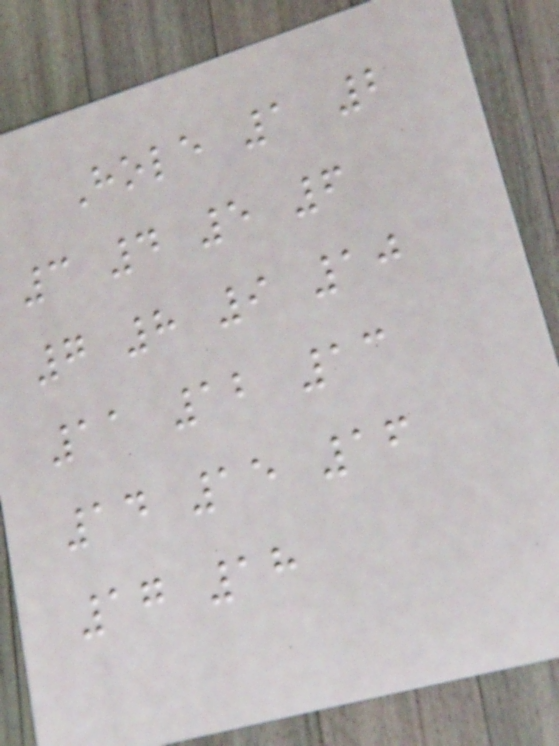Hole 1 2
3 4 5 6
7 8 9 10
11 12 13
14 15 16
17 18
